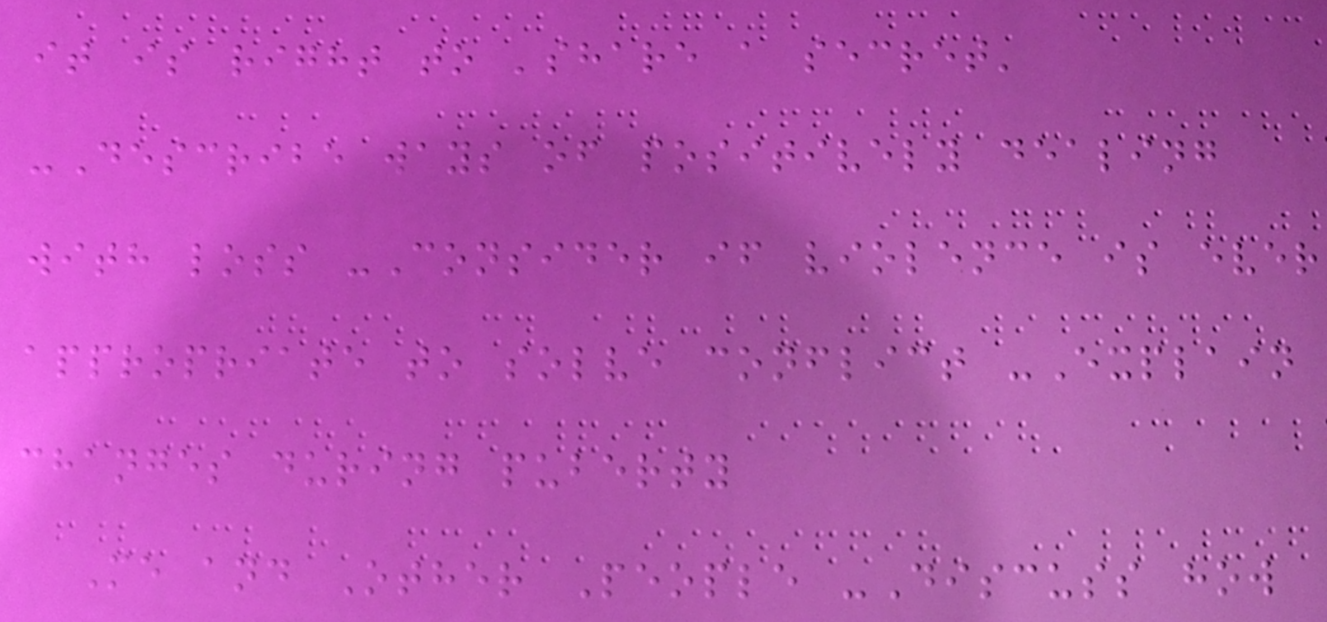it is right to 'share a secret'
-Describe ways of positively dealing
with loss -Consider if violence is ever
appropriate to solve conflict -Explain
changes during puberty
Me and Other People -Discuss how
